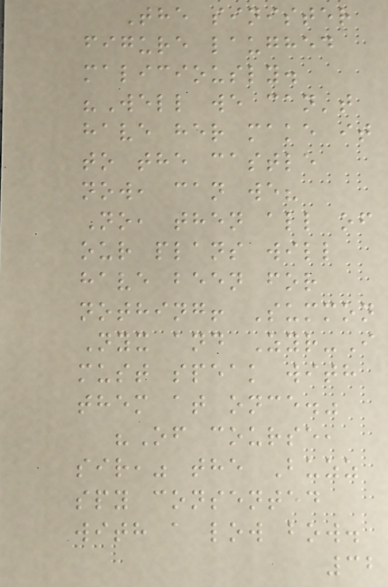The sinister
figure laughed
maliciously.
"Well we can't
have her make it
to the castle
now, can we?
No, then all of
our plans will
have been for
nothing! Summon
Nyx and Zyr-I
must speak with
them at once."
"Of course,
sir," the Buzz
spy consented
with a low bow.
32
